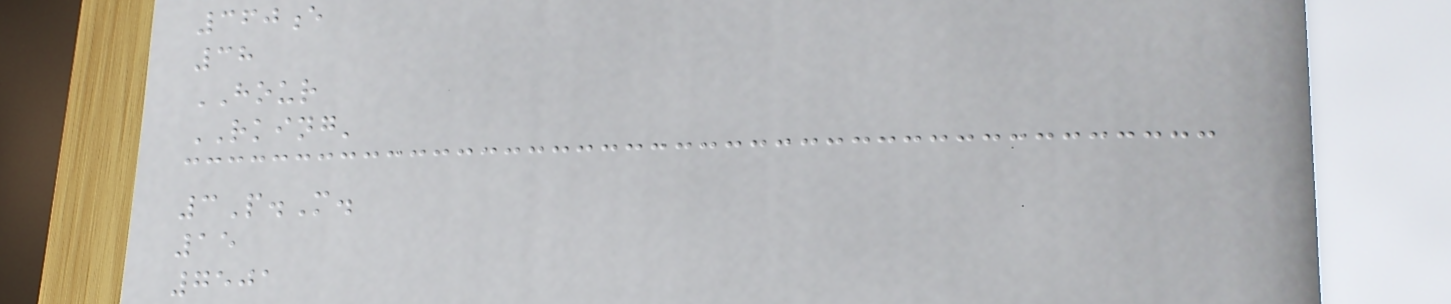360e
38
HOUR
RKING'
3P.M.
15
7501
